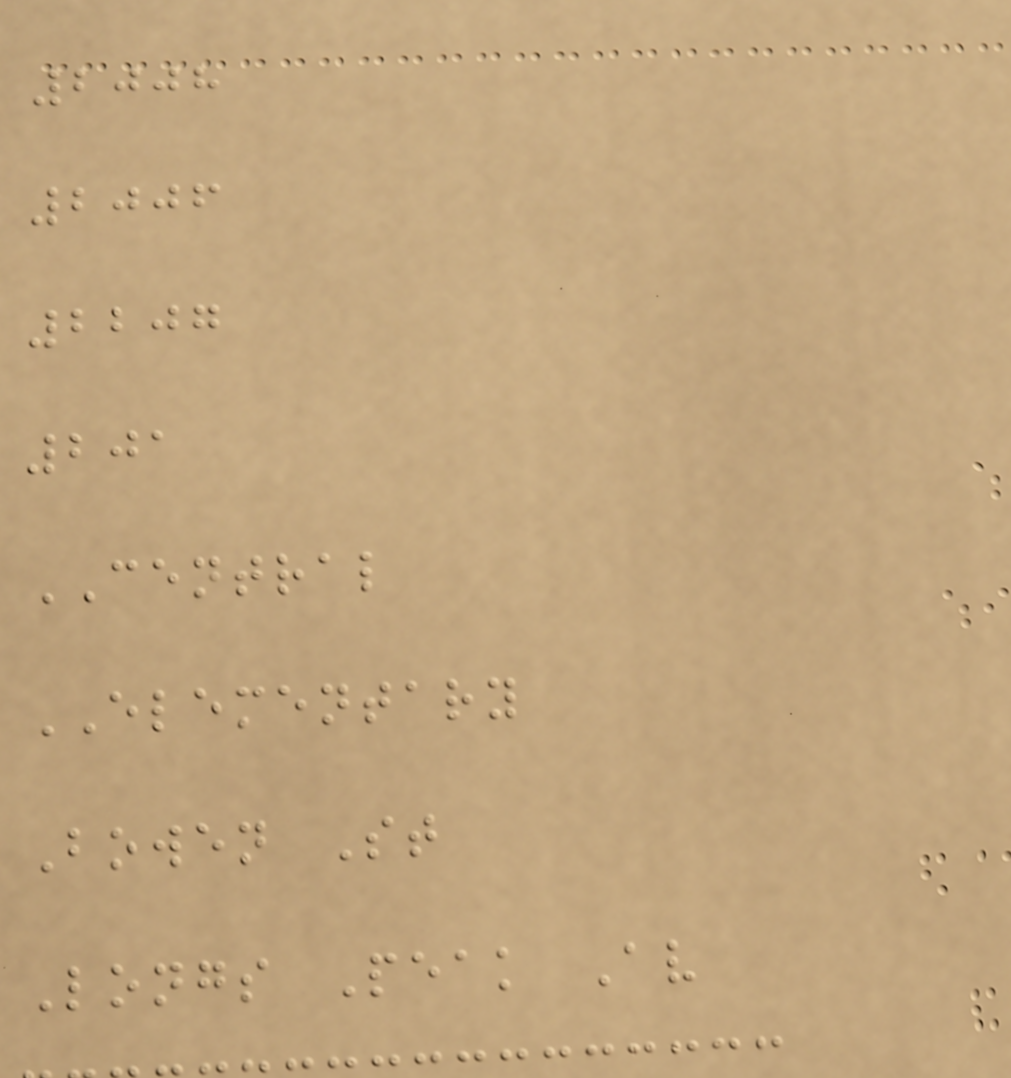2008
2006
2207
201
CENTRAL
ELEMENTARY
Bowen St
Longs Peak Av
